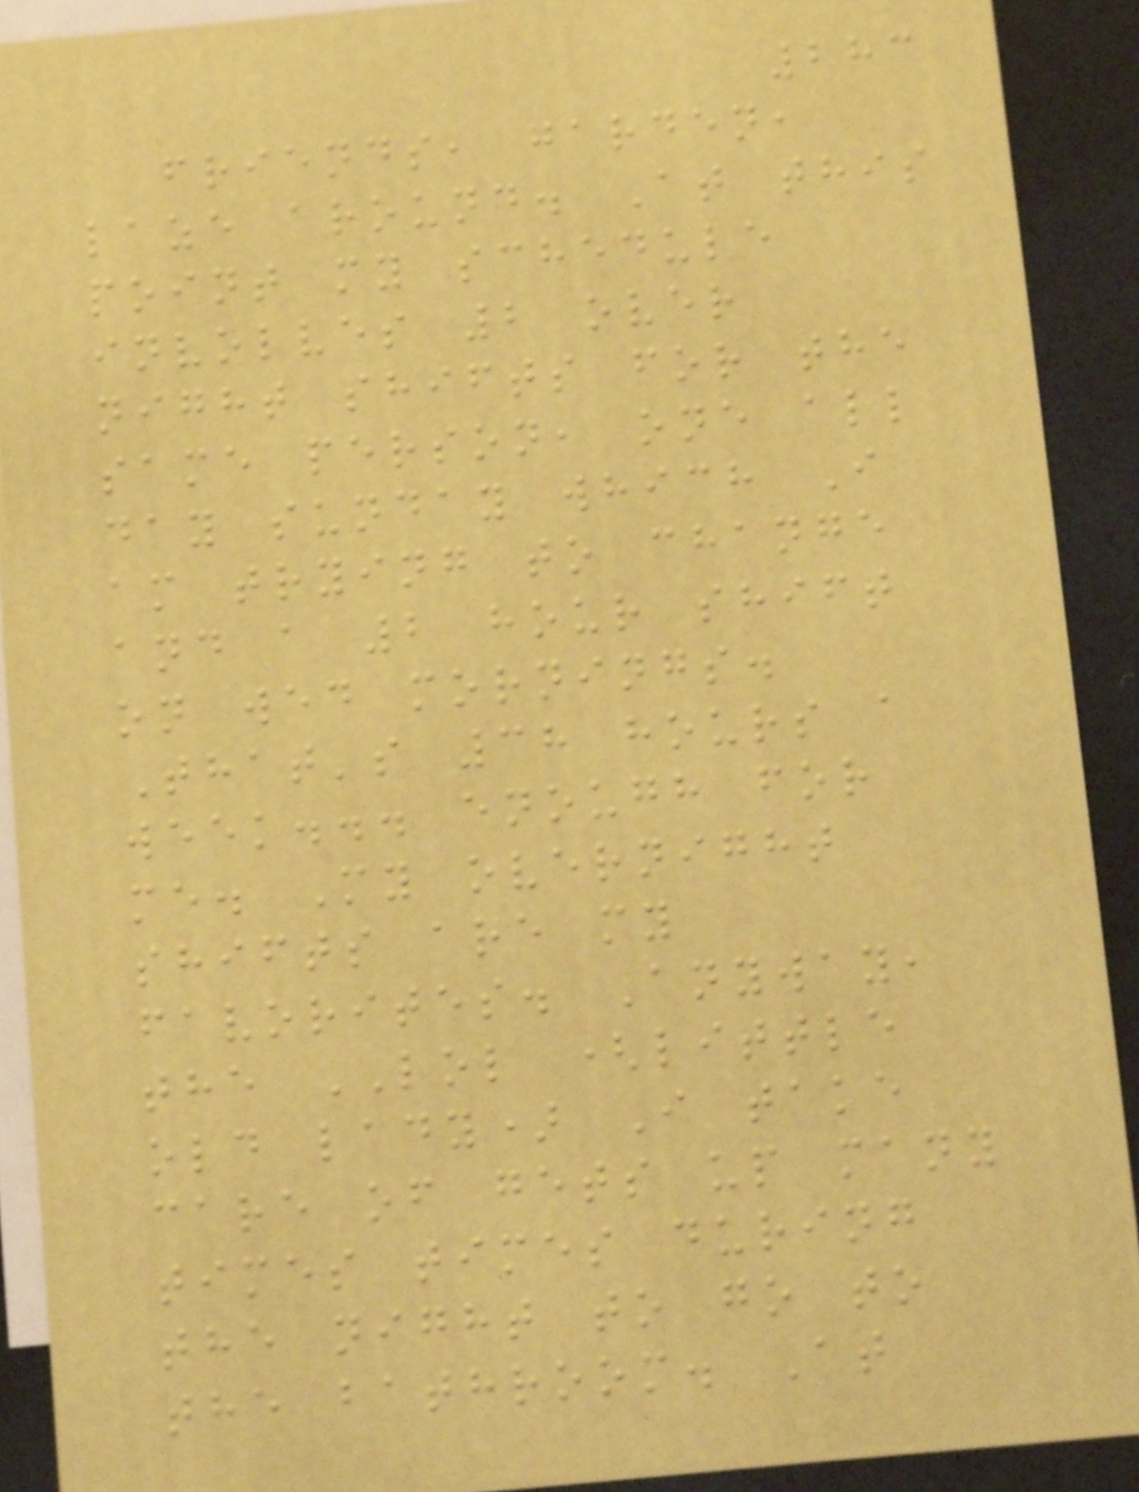283
friends, garden,
laze around. At this
point my schedule
involves 2 over
night shifts for the
same person, one all
day sunday which I
am trying to change
and a 2 hour shift
on wed mornings.
That's 38 hours a
week... enough for
me. My overnight
shifts are my
favorites. Anyway,
the LOL (little
old lady) I take
care of gets up many
times times during
the night to go to
the bathroom. At
